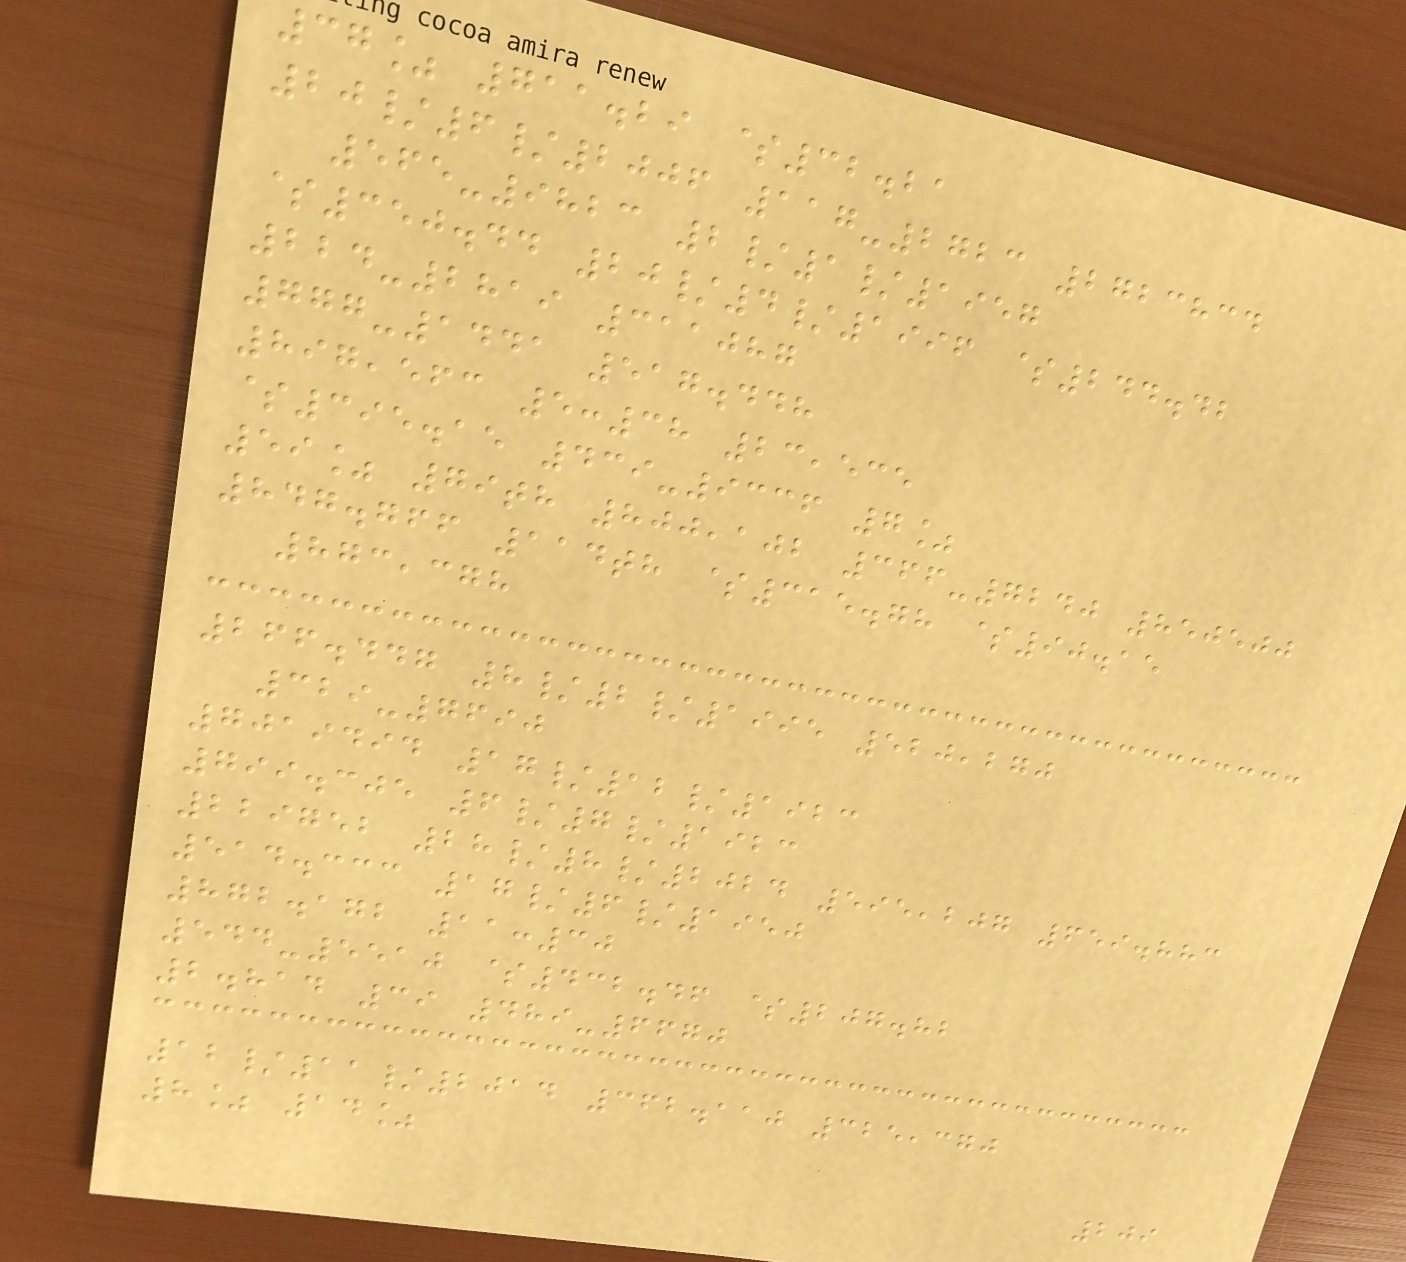37% 711.29 $32.21
20/6/2006 117-2723 2723834
565-9823 2/1/1957
$350.44 20/4/1996 $244.42
224-2819 311087
777-1441 517.448
897,563 5:38 23,535
$395.15 439-9336 7%
59% 79th 800,102 366-7240 850500
847.766 114th $315.78 $90.15
873,378
266.447 8/2/1995 520,270
329-7690
7019494 17/12/1923
799.305 6/7/1923
229752 28/8/2024 595,207 659.883
514.333 17/6/1950
872.172 11:30
544-5510 $432.46 $207.82
2.814 39 489-6670
12/11/2014 362.110 325,370
8% 14%
209
